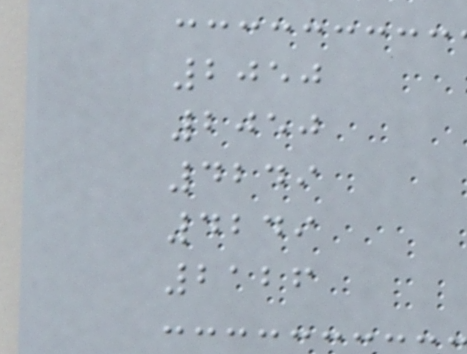2050
2050
4249
4249
2126
